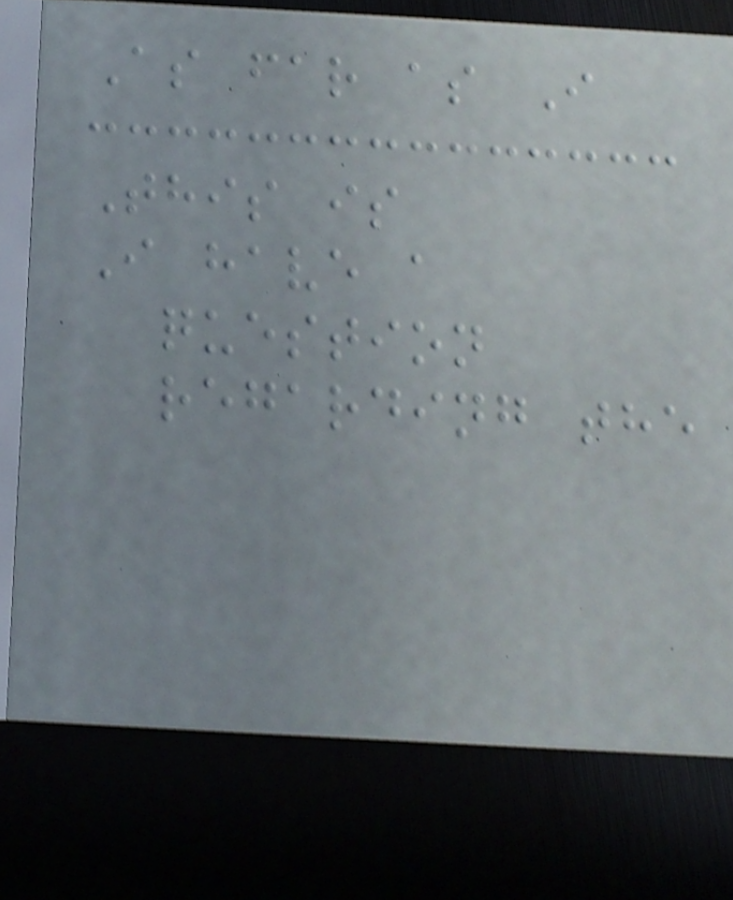As far as I
This is
I have a
question
regarding the
